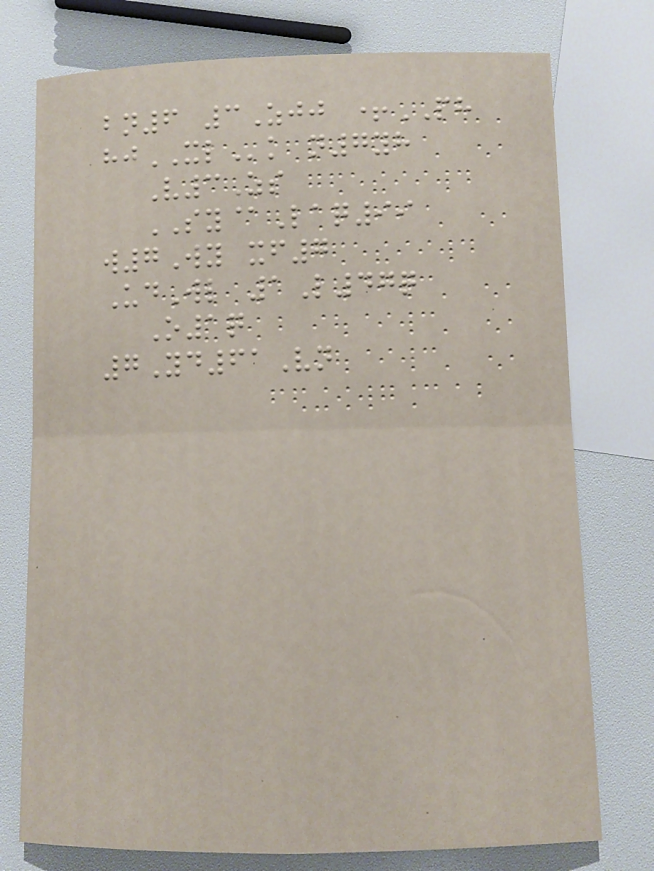bn6 3Zjj +PH
hjXLk n7yh
V3Zs
SY@Laq99
w7Wy xf7
UdWl 1L47q
O1q
7Yd61Vn
